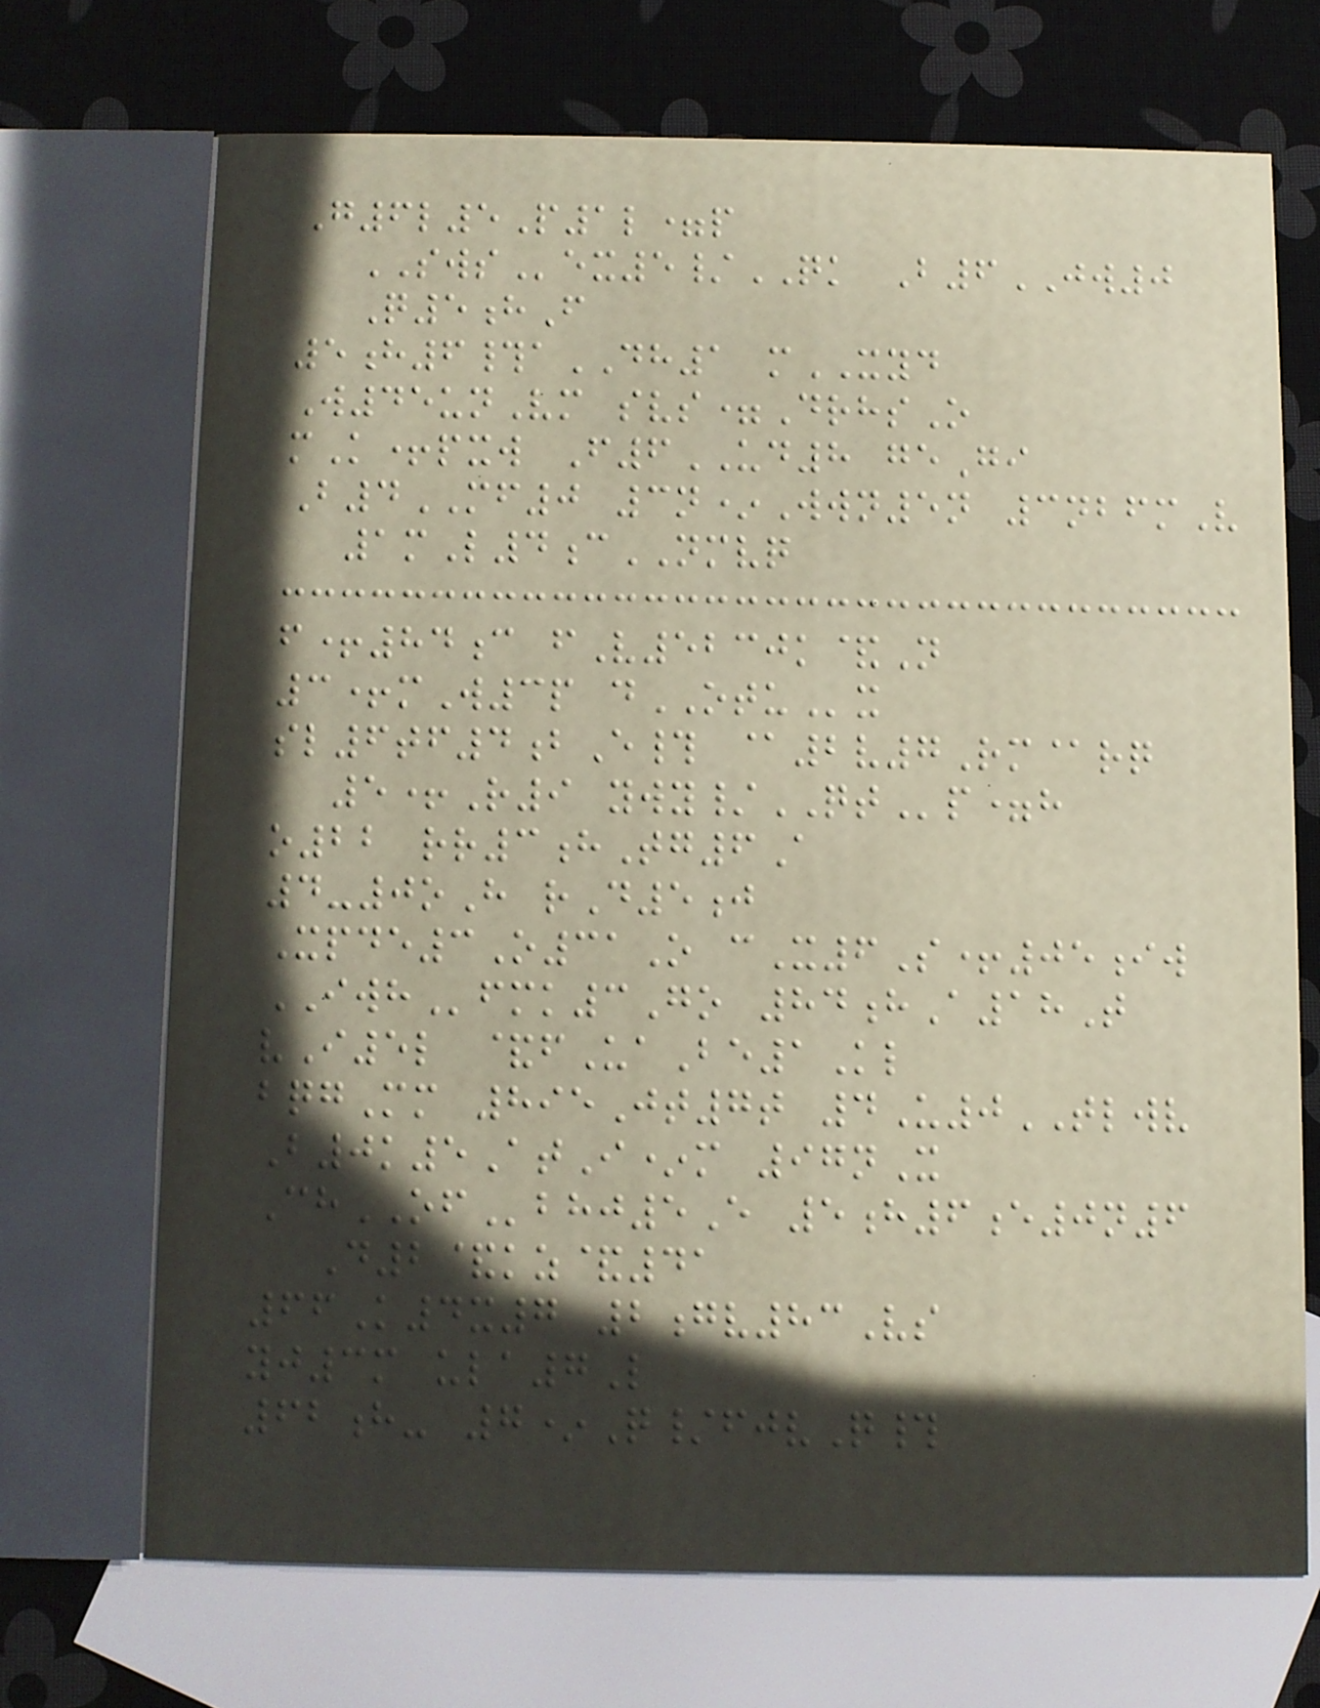G6l5P1l=p
SWSex5/QK B6JW0
Q5hF
5h6#aDH1 mXYD
W45unVm svs=DrhsO
mK+pxw F6UD8 geGi
B4MF0 3n*Wwn5n 3nbfmV
1mL4cNMVQ
f+84c fV5230k&N
3+mW3p dOTUx
sl6tf4bE# @2v7Rm@rq
5+R9 ywy/QTp=h
o22 rr3hTg6A
4-0oH rD5j
Xpde3O31O cX6S+05iw
IWHfmk3Go 84hA18T
vI5l &fUaBe1Kl
bqgMm 895Jt7t 4U0TLWV
B0k5AtI*m 97nX
ChOFbhj5E 5h6e0n6
D2&kz&41
66K4x7 2gv83Vs
yj3m ula7L
62h- 7*Q/fjvQ#
